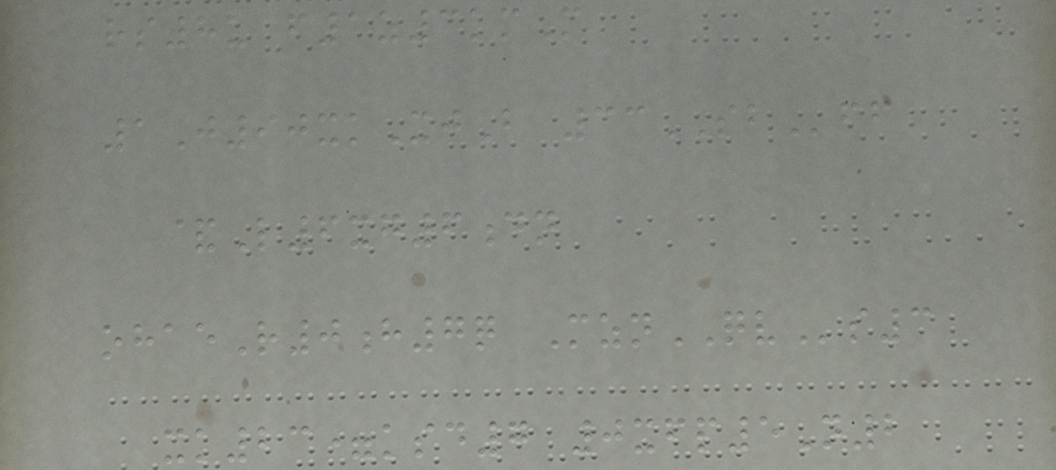rs8u f1z3kmM
1J90xkXjB 33SBff
&L6xg6dn
ohaeR0h7q MznQVs3
xk23=ksd7 0xfp5N2
